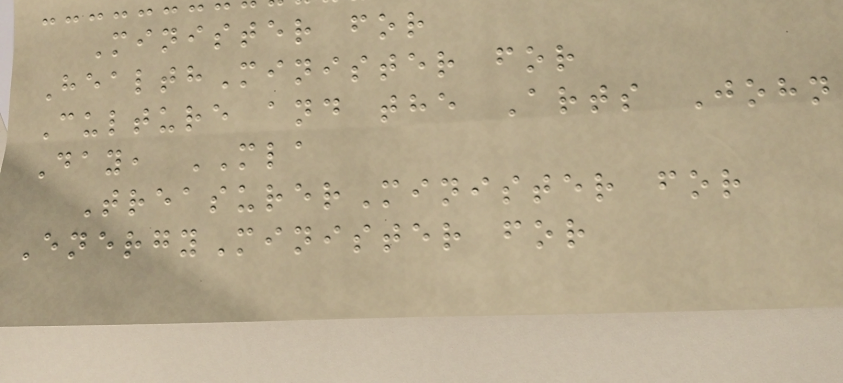Minister for
HealthMinister for
Culture and the Arts John
Day, MLA
TreasurerMinister for
EnergyMinister for
